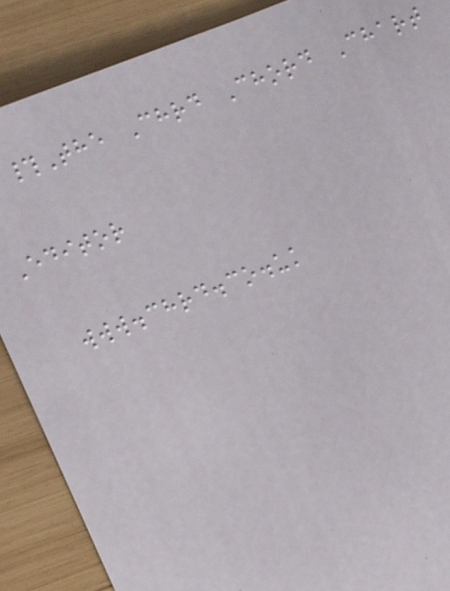#The Chrd Chord Chart
Editor
www.chrd.co.uk
